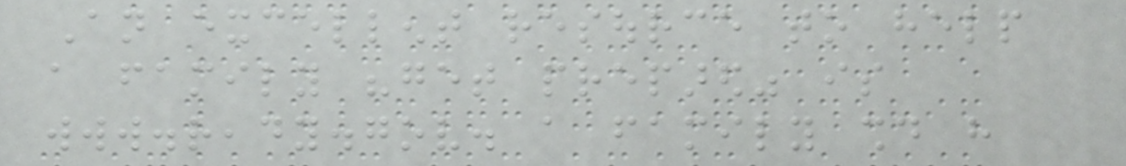An excellent resource to help
a family "get prepared" is
www.ready.gov. a family should have
